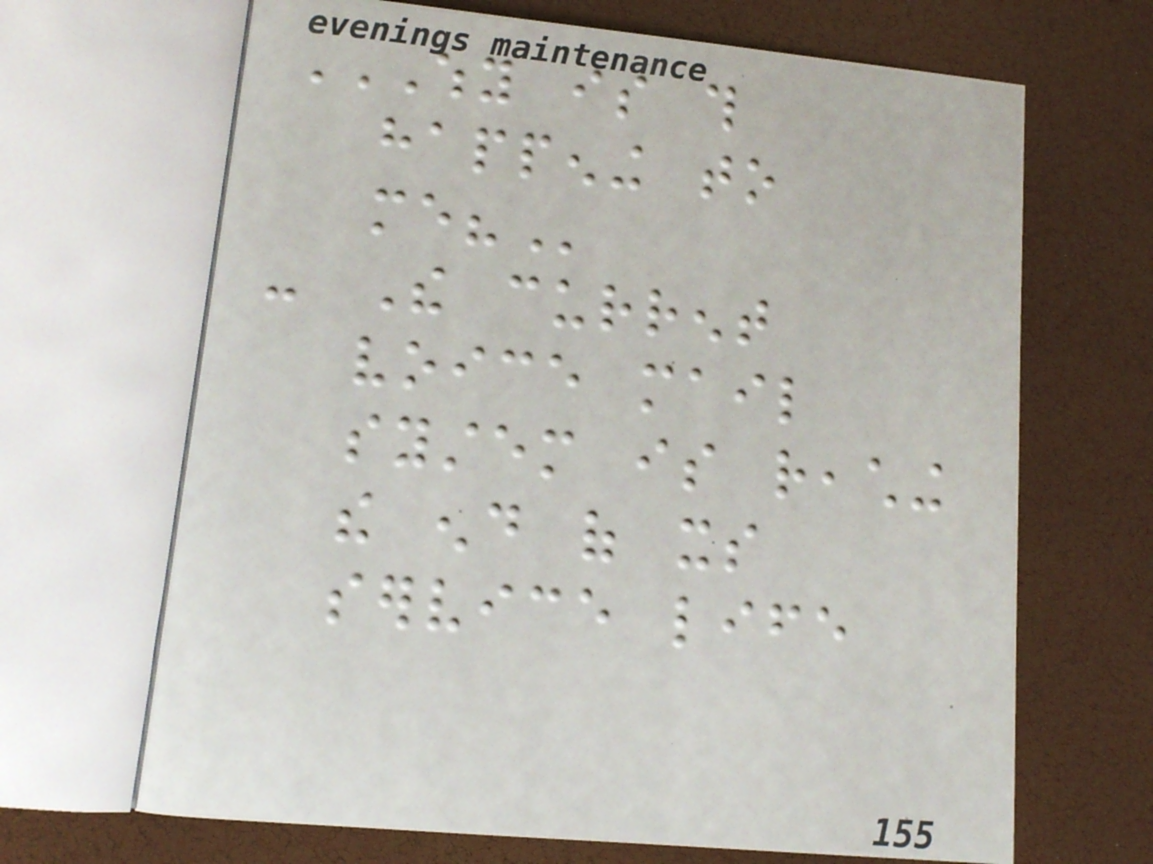WHY IS THIS
HAPPENING TO
ME?
- The current
voice mail
system is reaching
the end of its
service life
